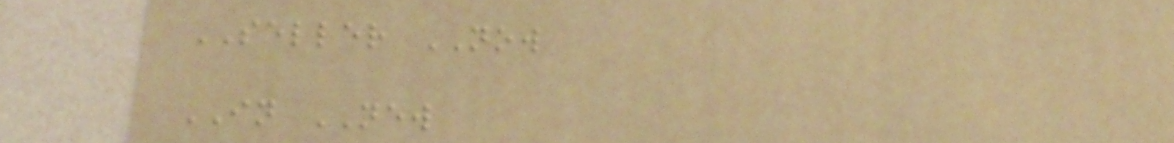SELLER NOW
IN NEW
